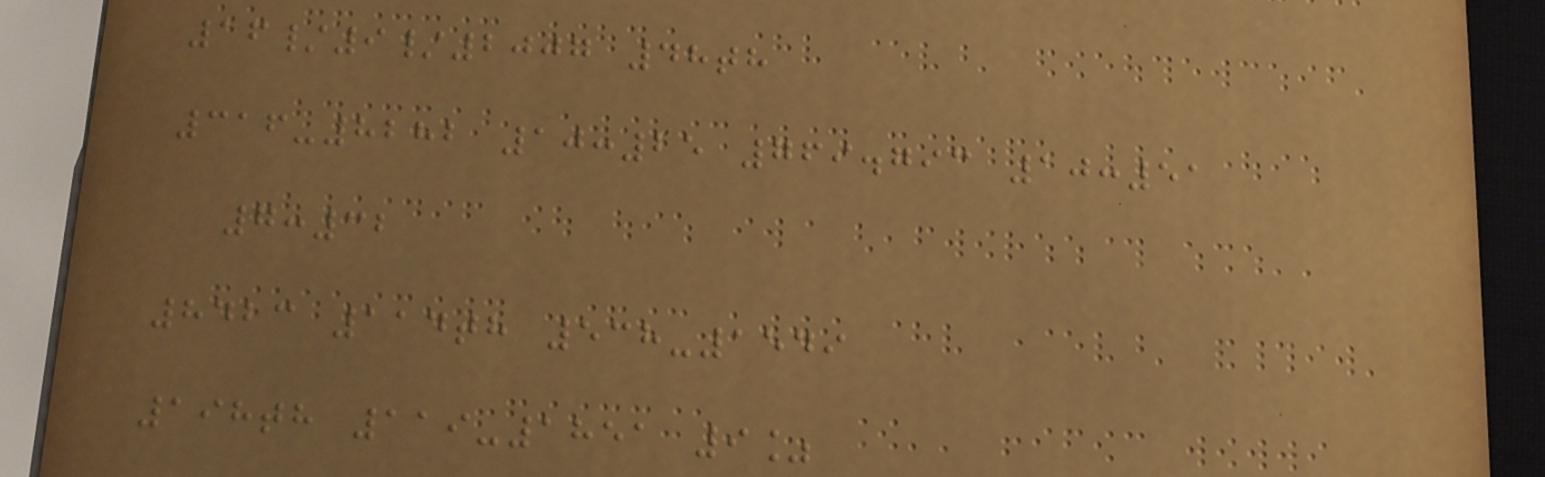16/9/2007 48th
316-8282 10:25 769.793 10:51
7:32
8423 114th 538-1549
198th 119-1851 9%
